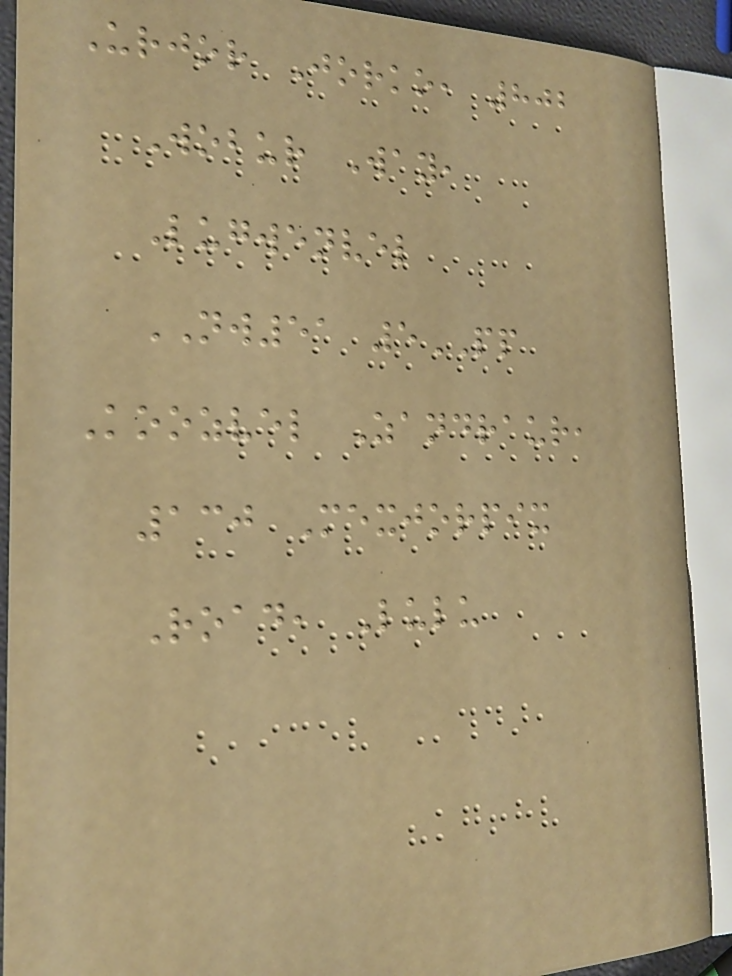Urjor Jorko, 802
Wobur Way,
Lugwenvel
NW51 5PP
Koozvel Zandraur,
130 Mexjorpix
Road, Lulu
